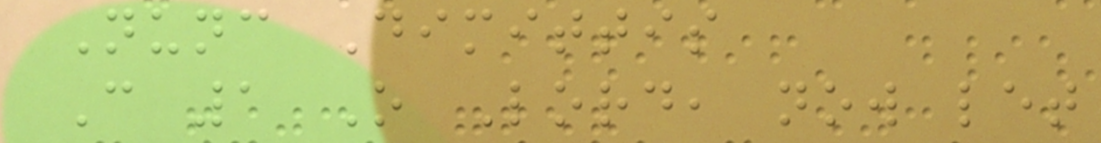Nunc Dimittis
C 1 O Lord, now let
